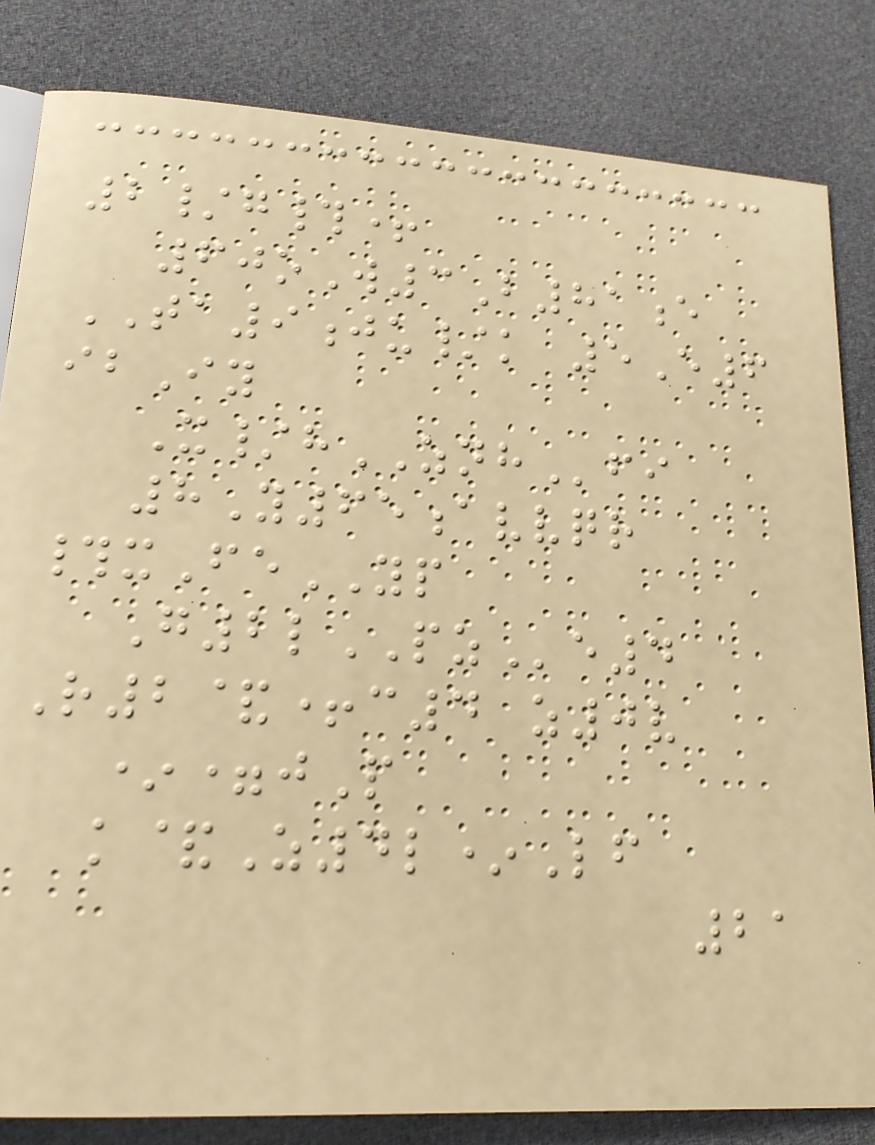2/g#+
60oW3B81e
TA9ju/k 5E6
ibIy
X/hZNHfi
8Y65avvqr
#xFeYP
G2lPZe4
R2&+c4 z0v
*=jP
k&Z4l*Lf
21
